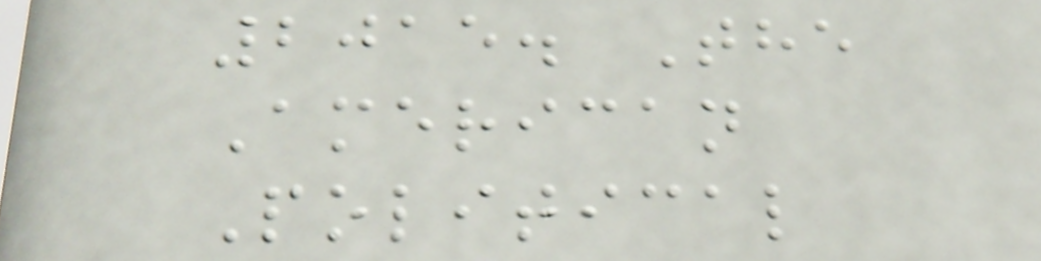2015. The
American
Political
